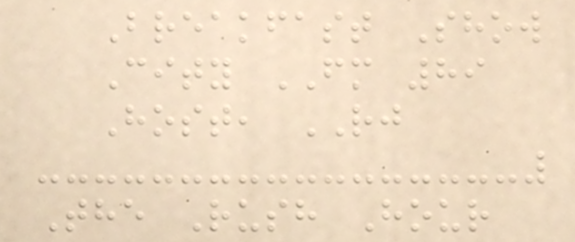Breakfast Show
City FM 89
Host, RJ
The Rush Hour
